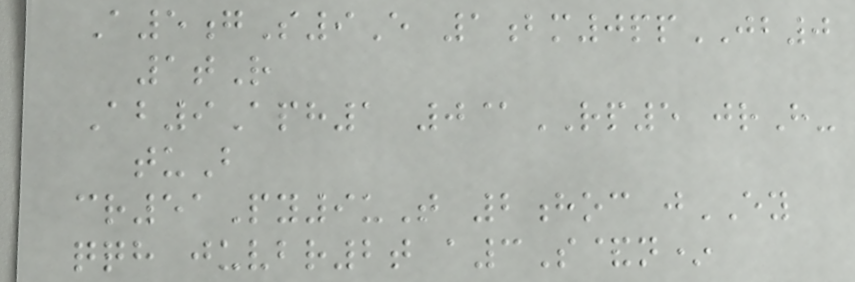A5gS9E 1bm0ppJB0
1tR
Ab9Aph1 0@RP5 jrH-
tuB
cr51Py9uT 2hoc jEY
qqh juvbr2t a3S&n*
